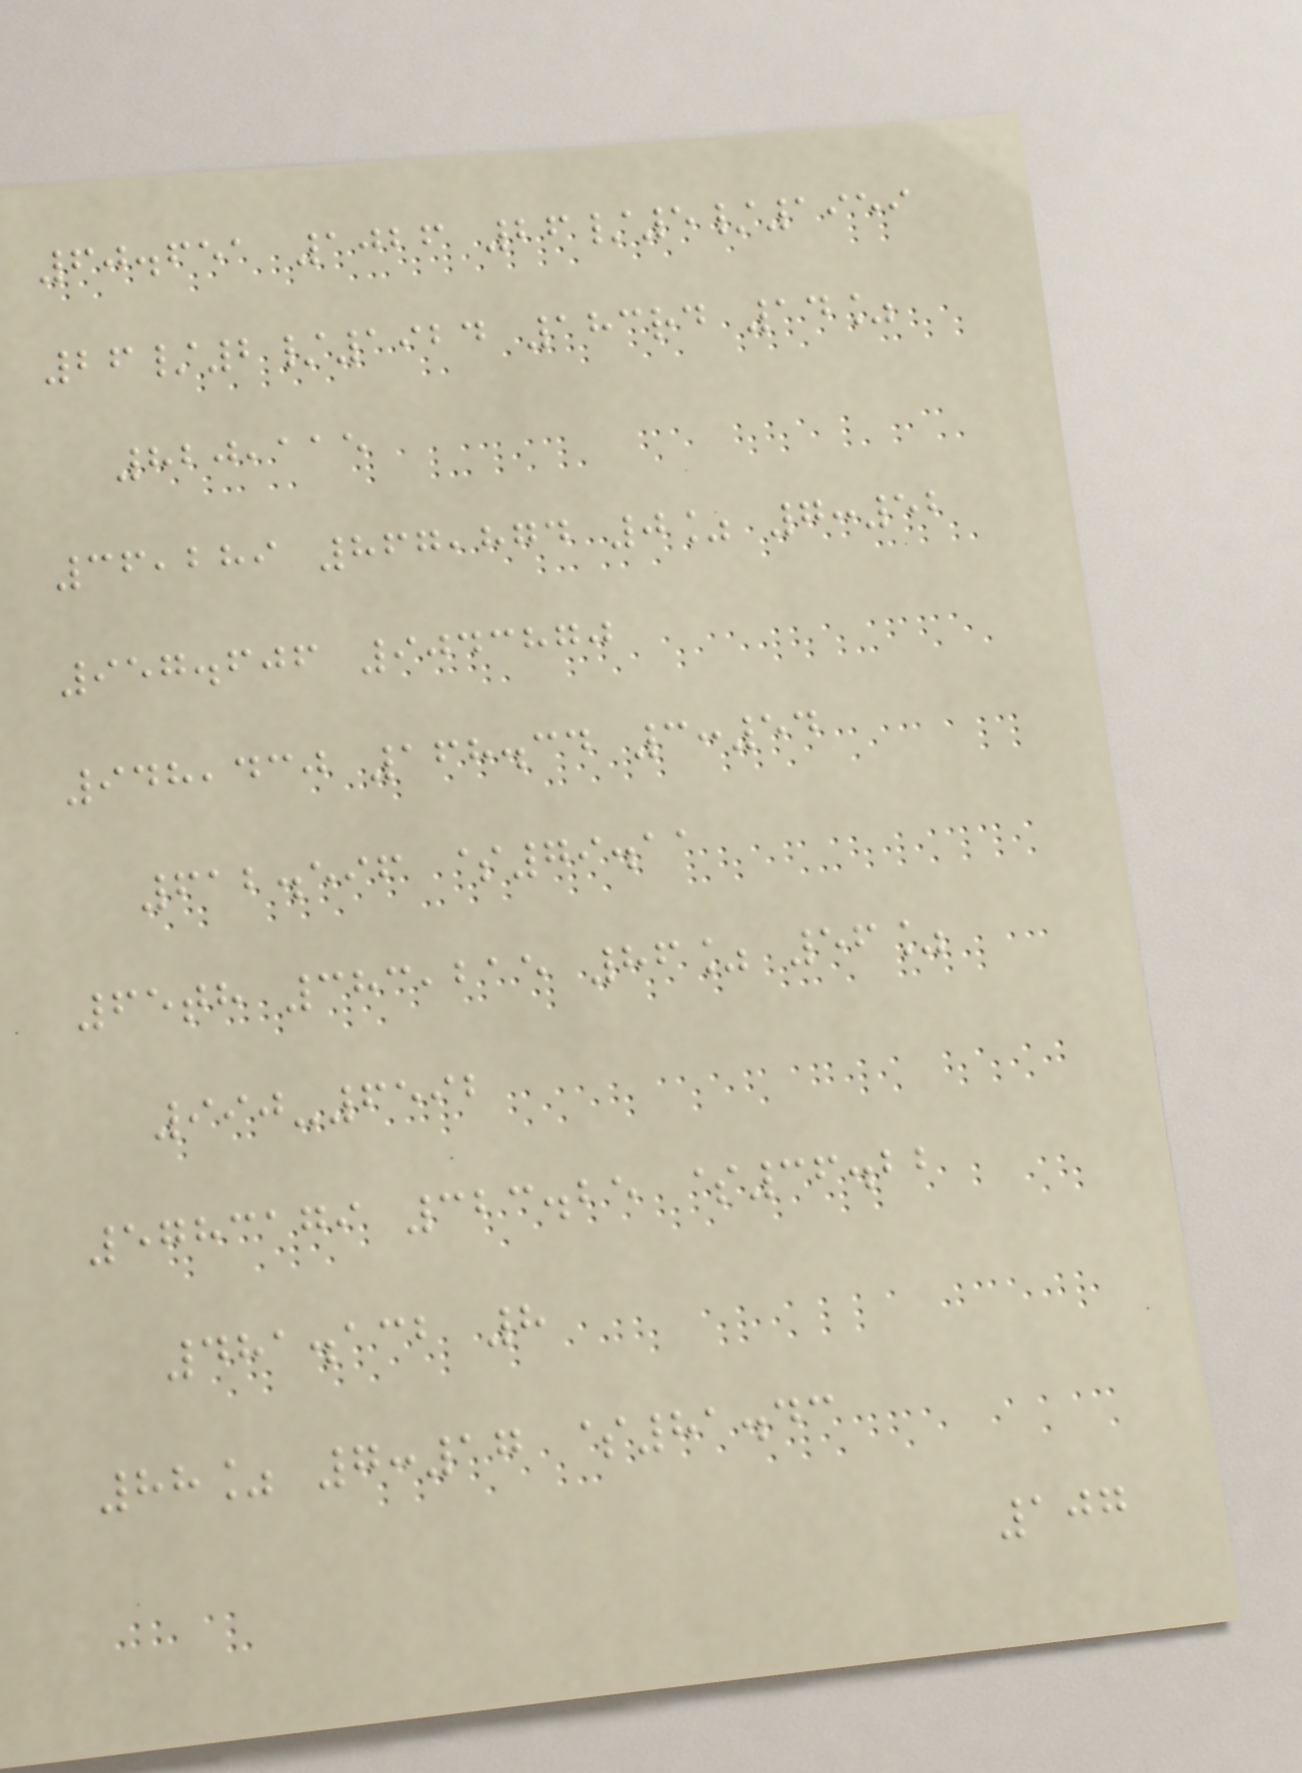60.651 1026 26/5/1959
26/2/1924 183rd 14%
820,115
36,289 867,874 0% 7:52
957.606 9043870
948,430 168.34 3:54
612.596 $79.11
65th 383,215 86% 56%
990-6592
5783179 323.25 $36.22
481.132 8
88% 7:17 $81.43
107
